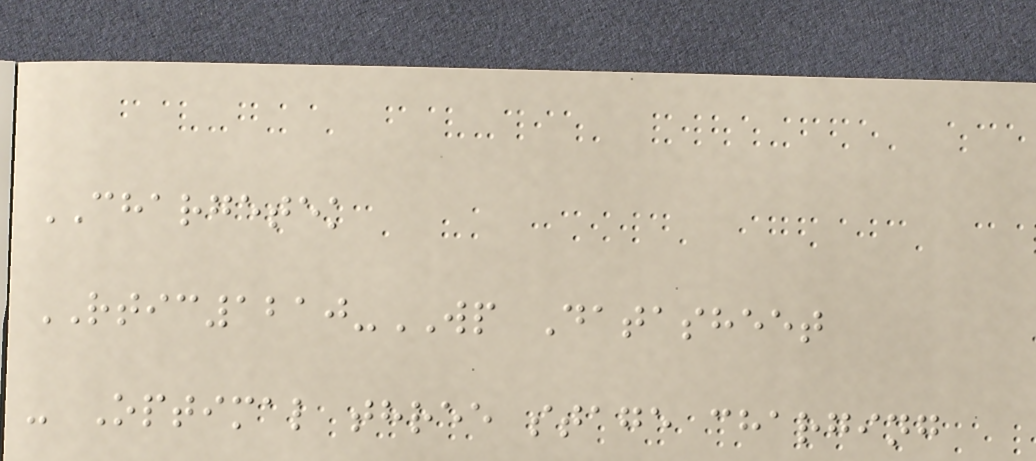CHARGETEK
RTIC1210-WP Datasheet
- Optimal three stage charging
